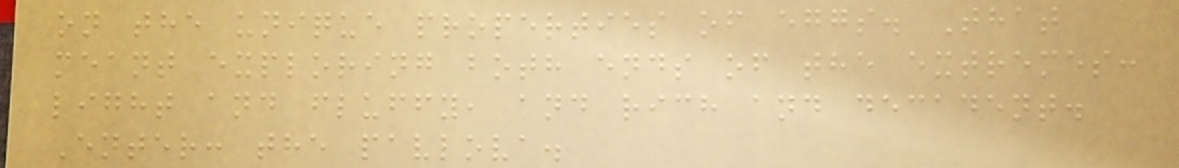on the unique properties of eggs. That
meant exploring both ends of the extremes:
light and fluffy, and rich and decadent.
Enter: the pavlova.
